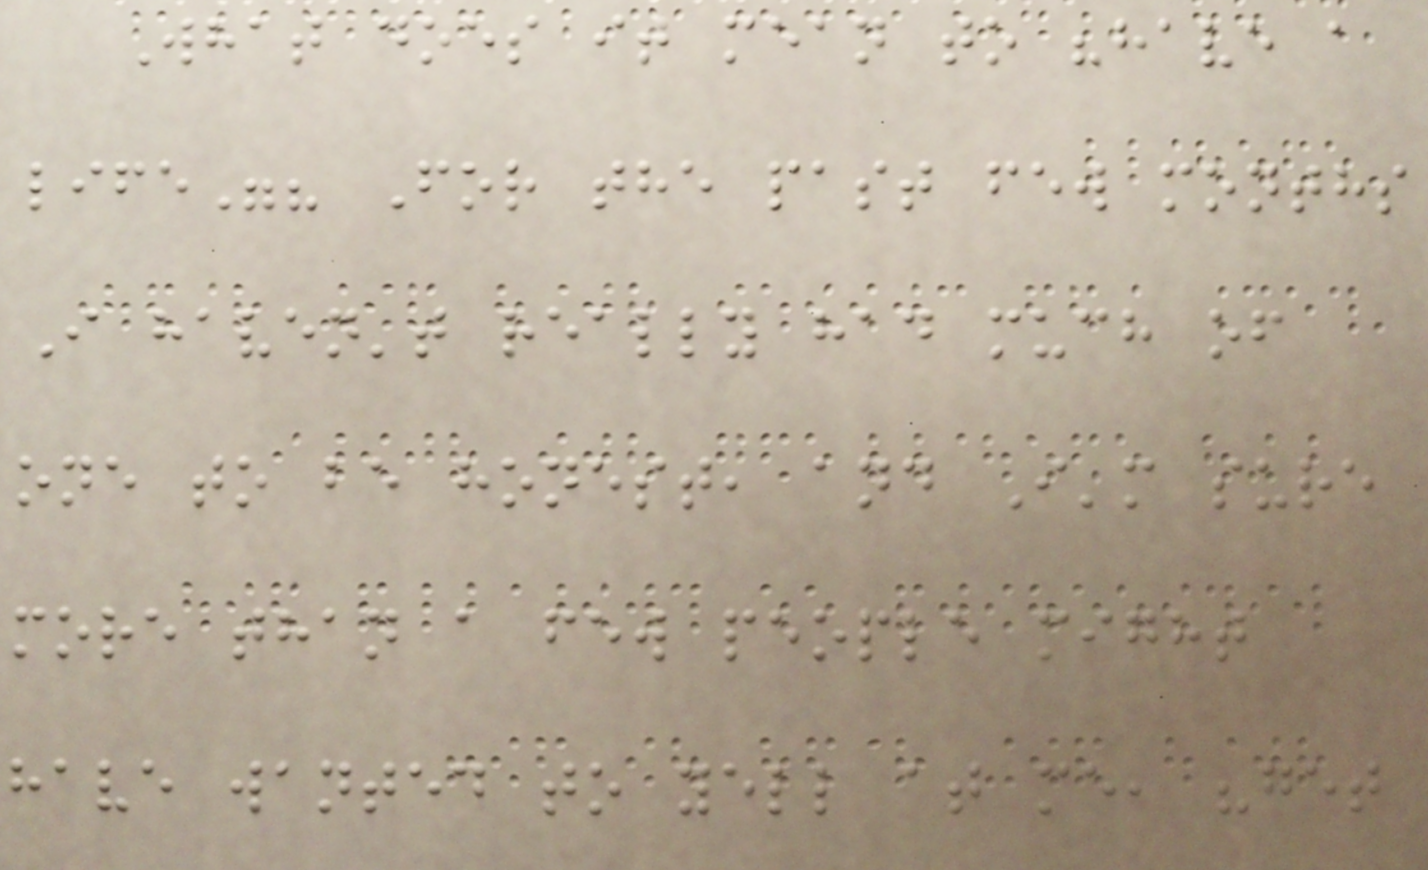What does it mean to "have a
life"? For the past few months
I haven't really had much of
one to be honest, and I'm sure
more than a few people might
have wanted to yell at me, "get
